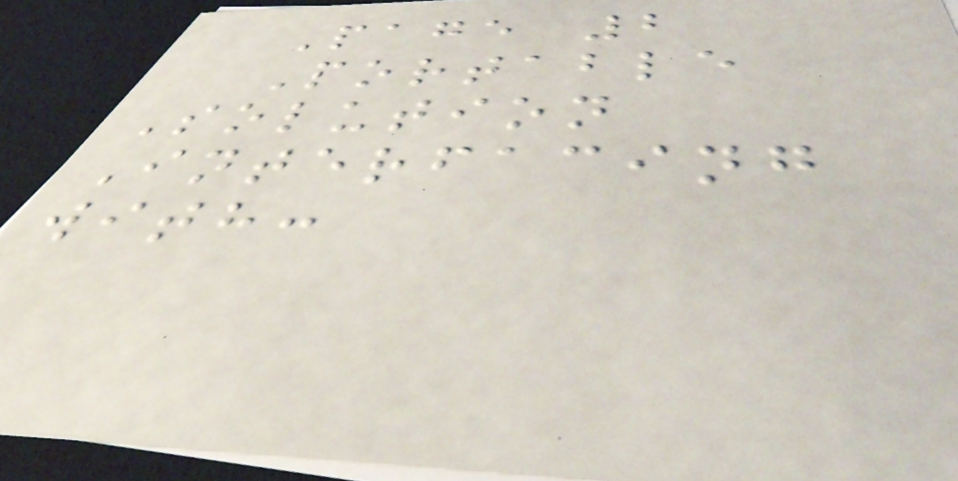Page 2
Portable
Solution
Interfacing
with:
